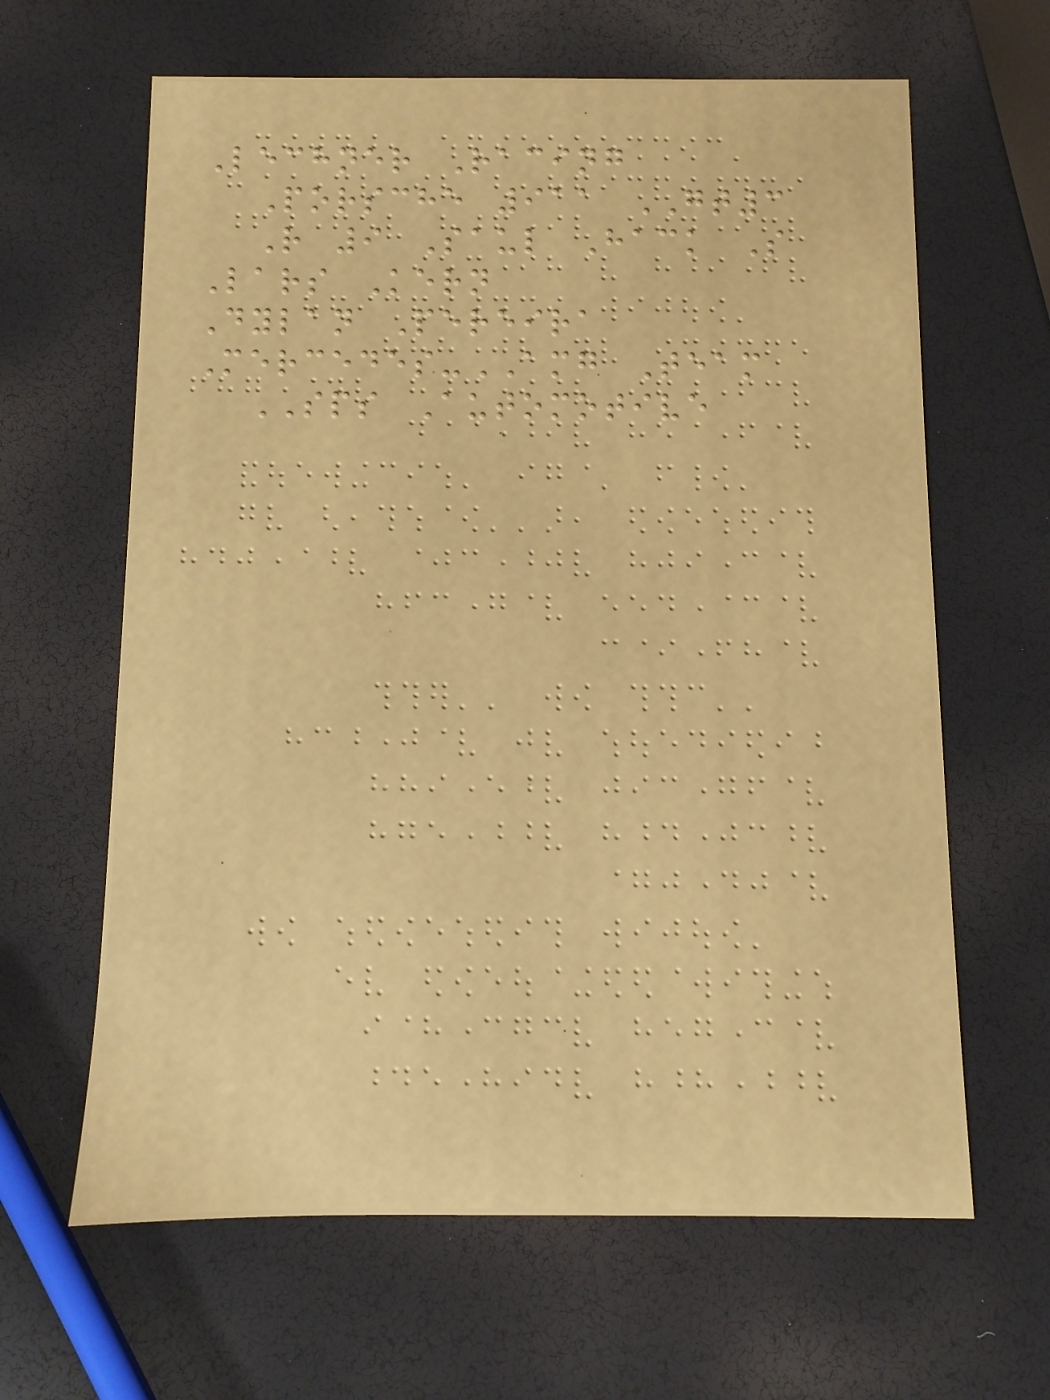Lechner Racing
Porsche 911 GT3
R 9 Saul Hack S
Lars Kern
Dylan Pereira
Mercedes-AMG Team
SPS Automotive
